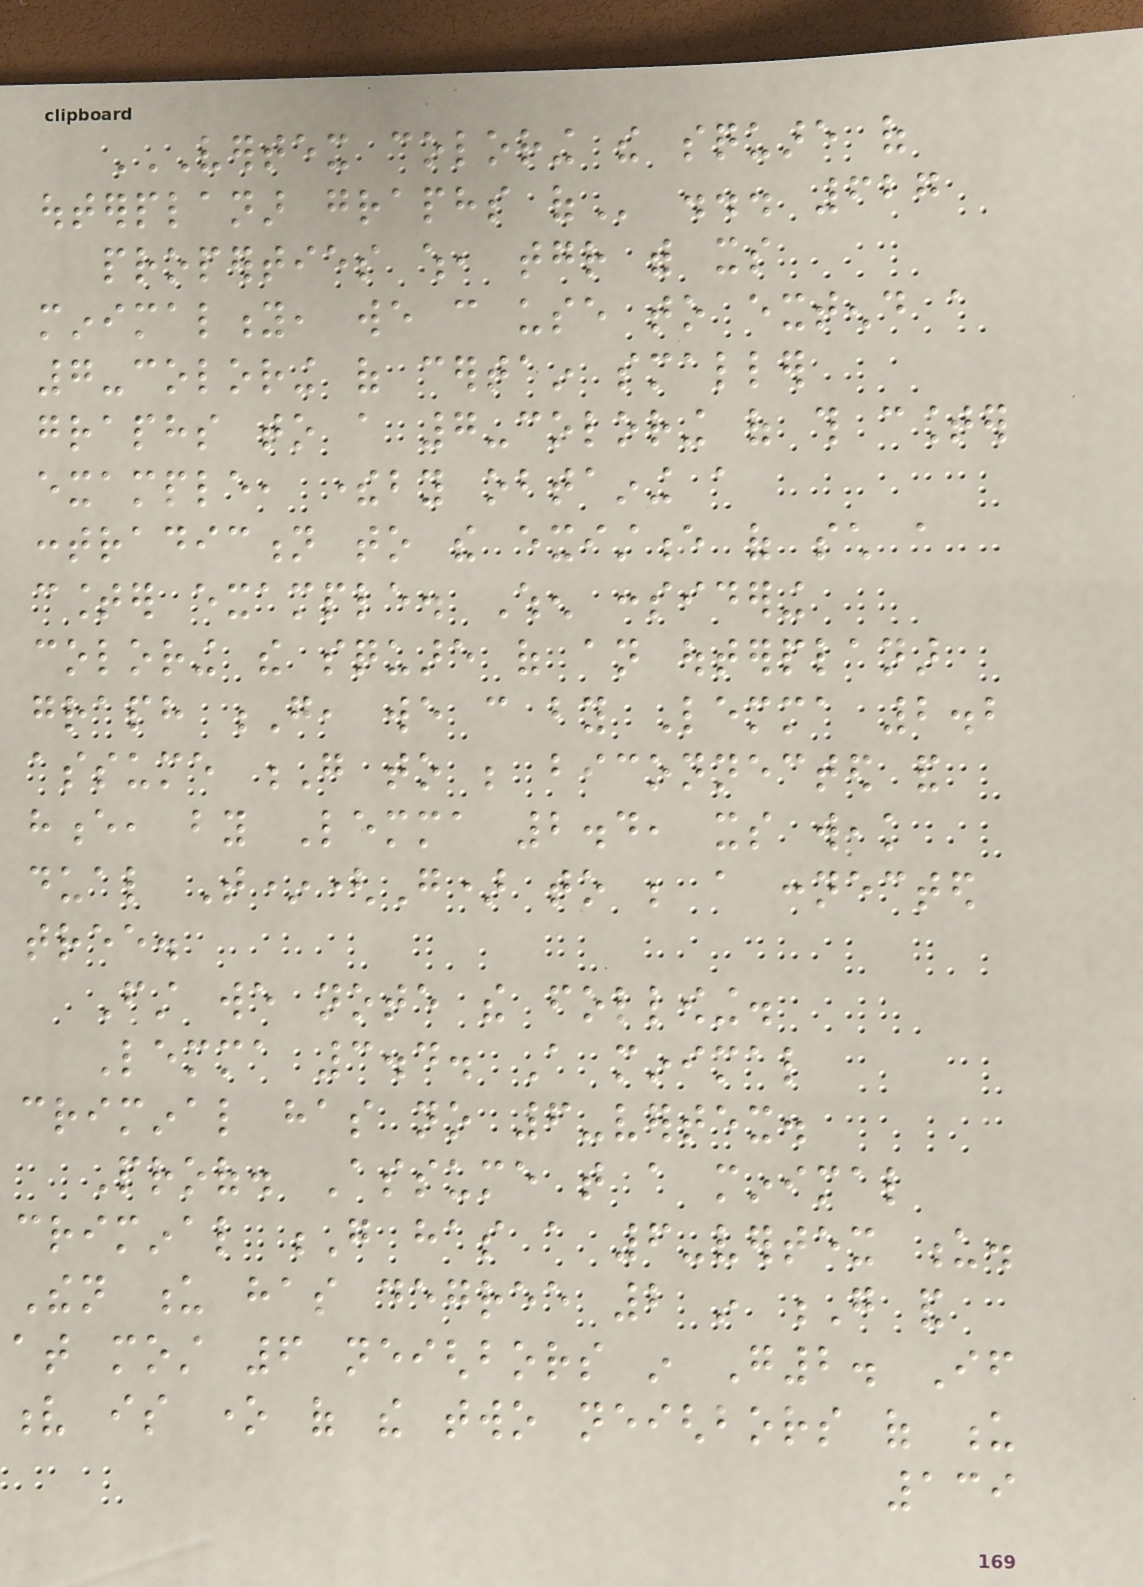VERTEX COLORING THE SQUARE OF
OUTERPLANAR GRAPHS OF ... 627
properties which, together with its
minimality, we can use to extend a
7-coloring of certain smaller
graphs to a 7-coloring of this counter
example, thereby obtaining a
contradiction to the existence of such a
counter example. When considering
coloring the square of an outerplanar
graph G, we can by Lemma 2.2
assume G to be biconnected and
hence, by Lemma 2.4, its weak
dual T*(G) to be a connected
tree.
First we note the following.
Lemma 3.4. A minimal
criminal has no 6-vertex.
Proof. Assume that a minimal
criminal G has a 6-vertex u.
Then u has degree 2 in G and
at most 6 neighbors in G2. If
v is one of the two neighbors of u
139
